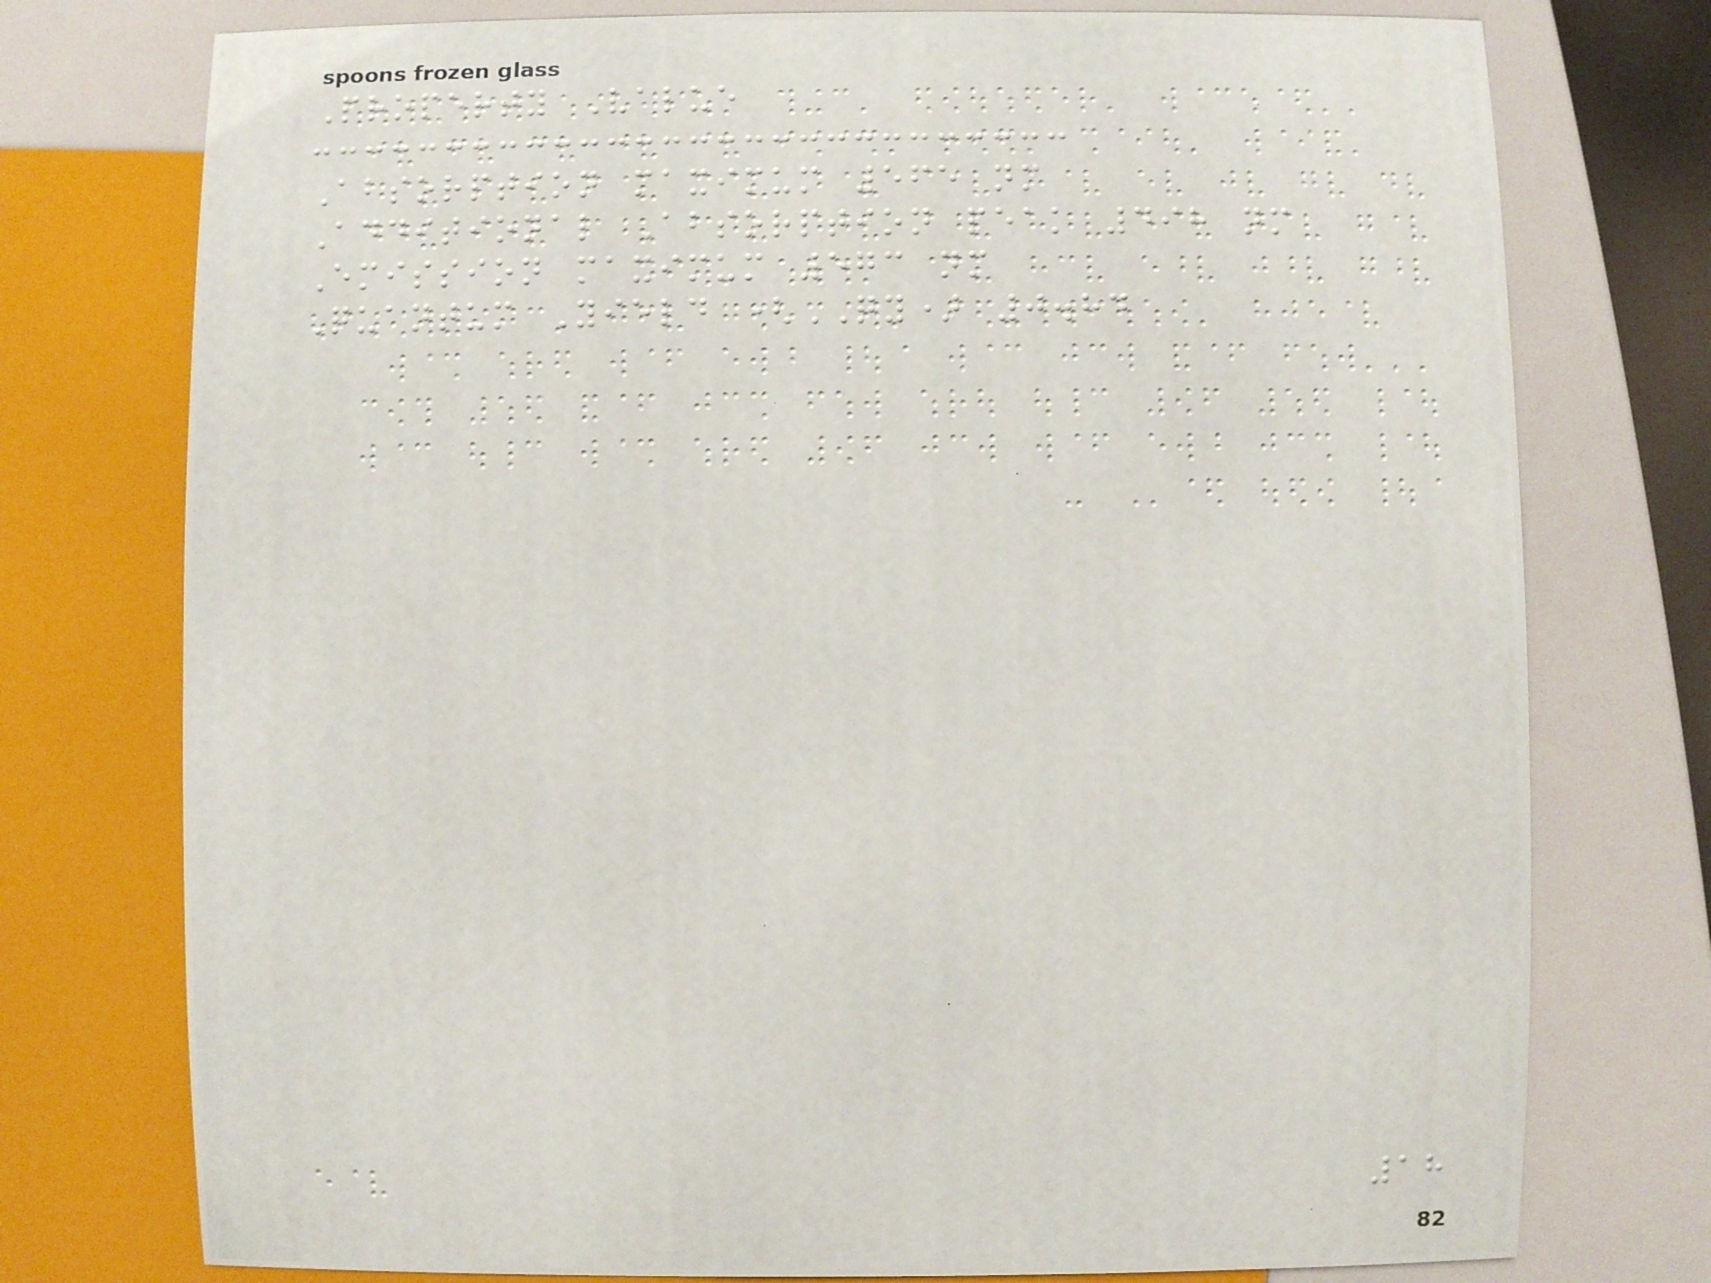Property Value
Absorption maximum 565 nm
Additional Absorption peak 498 nm
Emission maximum 573 nm
Quantum Yield (QY) 0.84
18
